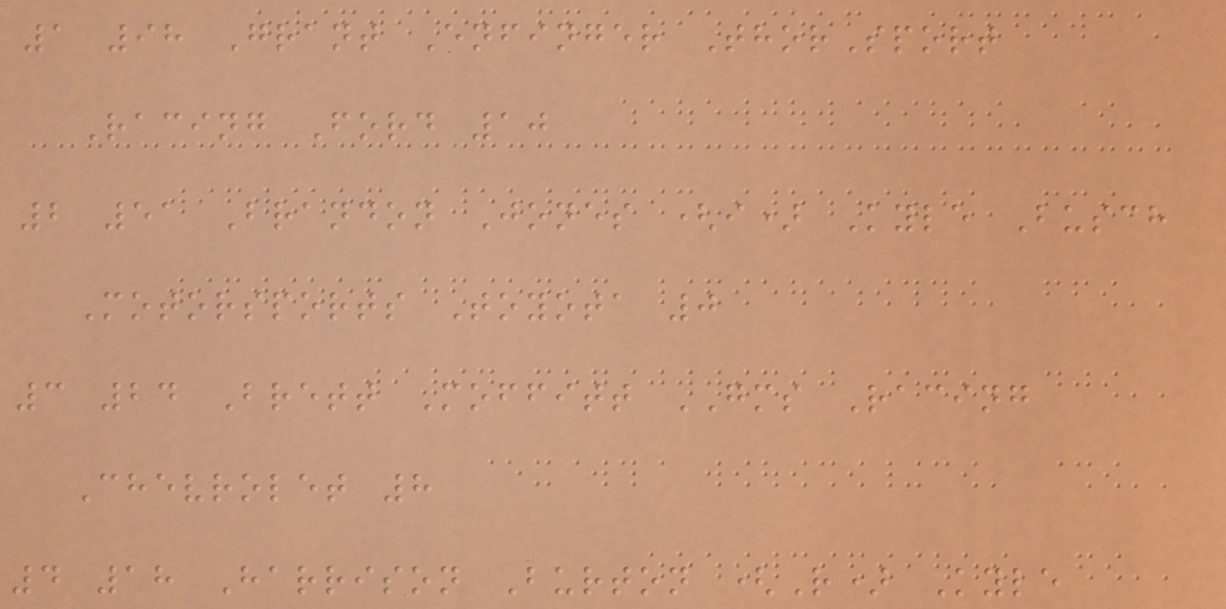1 98 Grant Enfinger ThorSport
Racing Ford 10
2 51 Brandon Jones (i) Kyle Busch
Motorsports Toyota 0
3 24 Brett Moffitt GMS Racing
Chevrolet 8
4 18 Harrison Burton (R) Kyle
